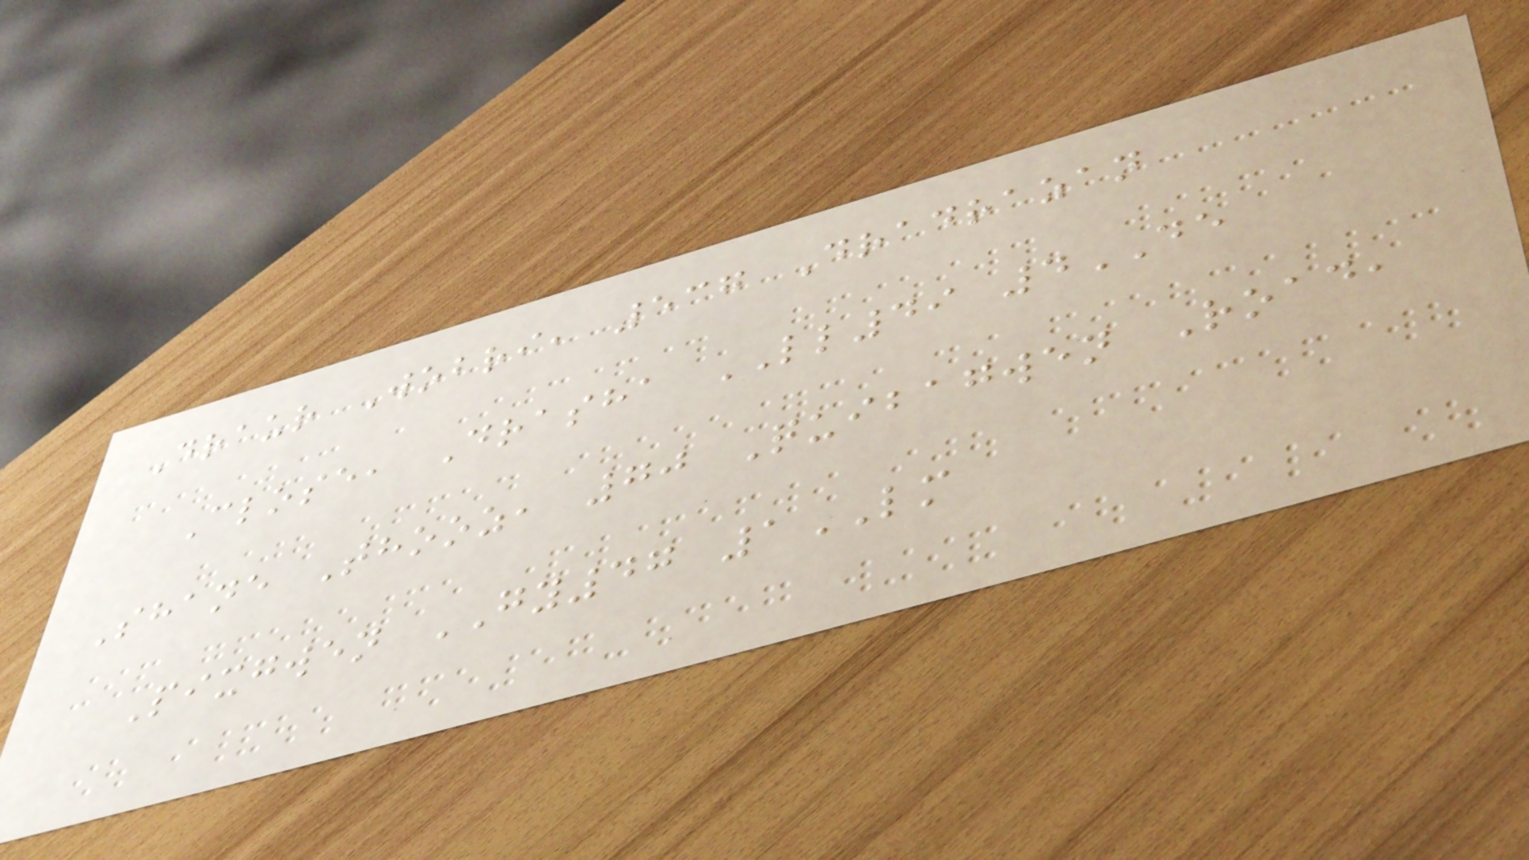Draur Wobri, 537 Dradrazan
Close, Drasha LL49 4DE
Shane Thooz, 70 Quibagwen Road,
Pixgwen GY47 1LM
